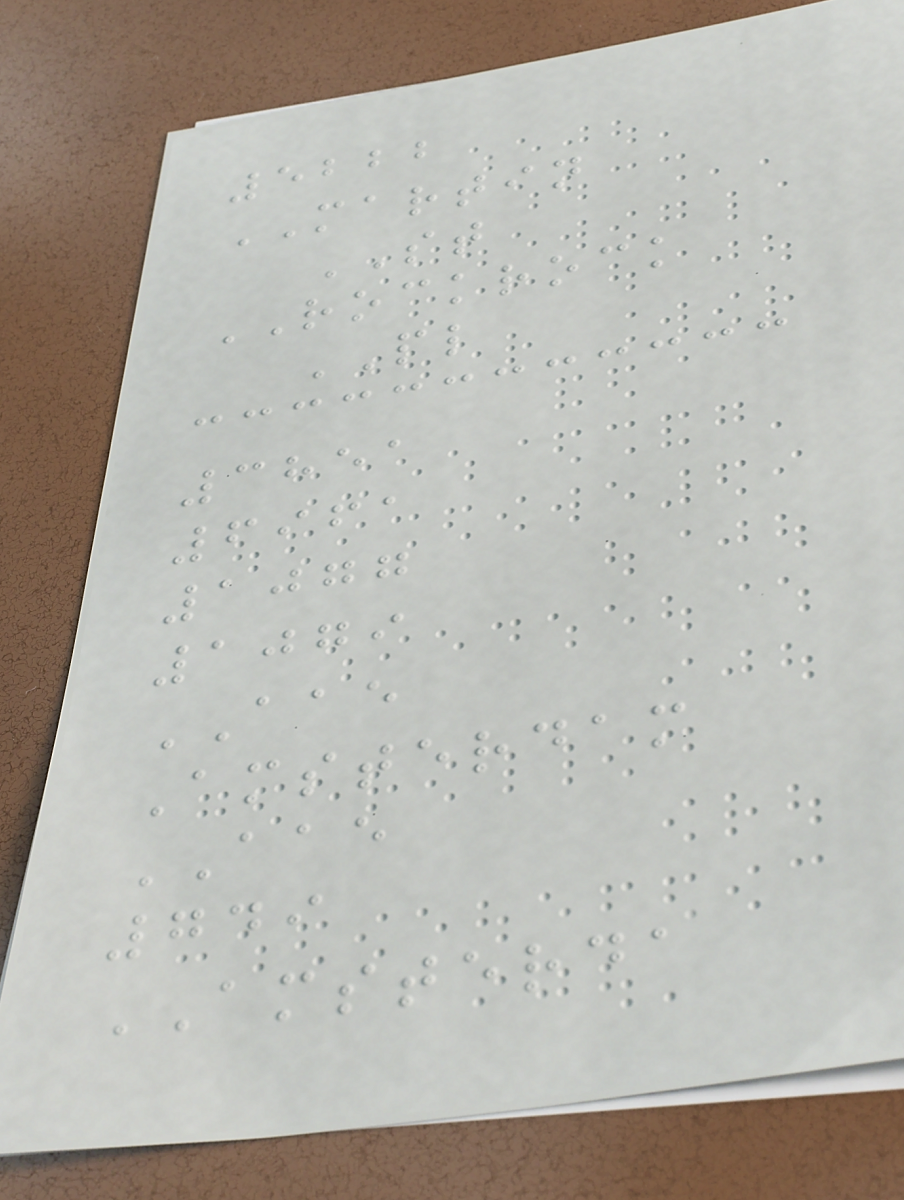5222
MARTIN
ST
ROCKROCK
PL
3851
6961
1077
1079
AAE
Amsterdam
AAE
749
AMSTERDA
